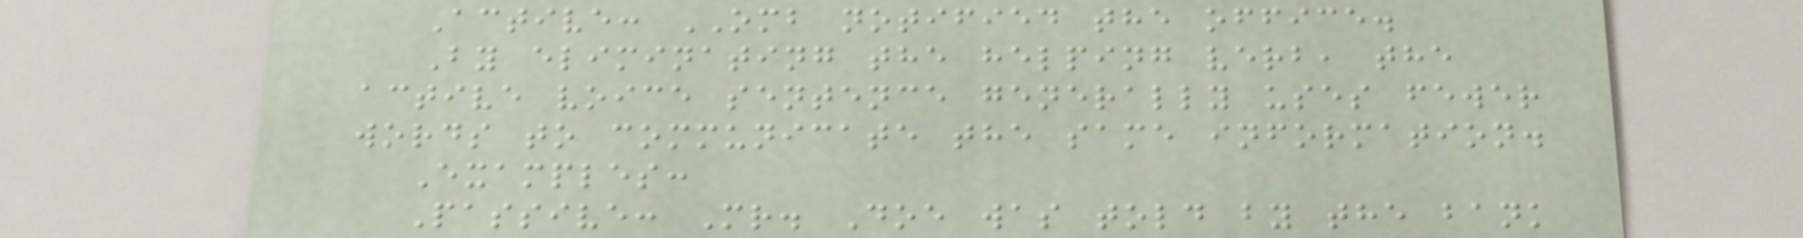Active: OMB notified the office.
By eliminating the helping verb, the
active voice sentence generally uses fewer
words to communicate the same information.
Examples:
Passive: Mr. Doe was told by the bank
